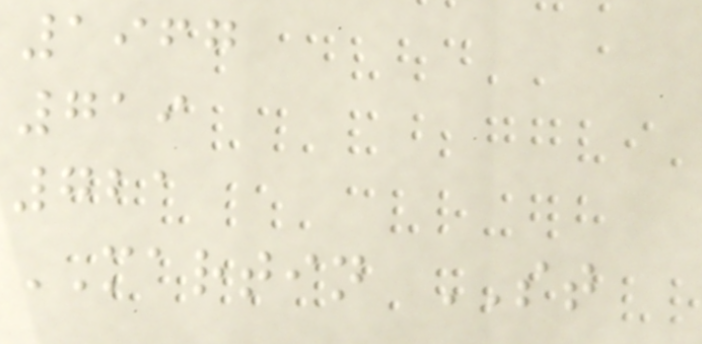1967
719
721
MARTIN ST
